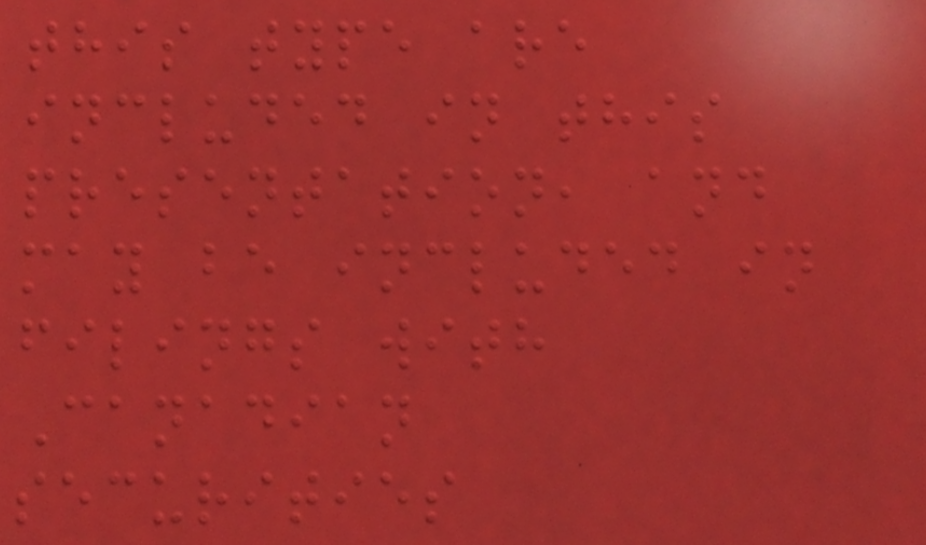this type are
included in this
presentation, and
may be included in
filings with
Canadian
securities
